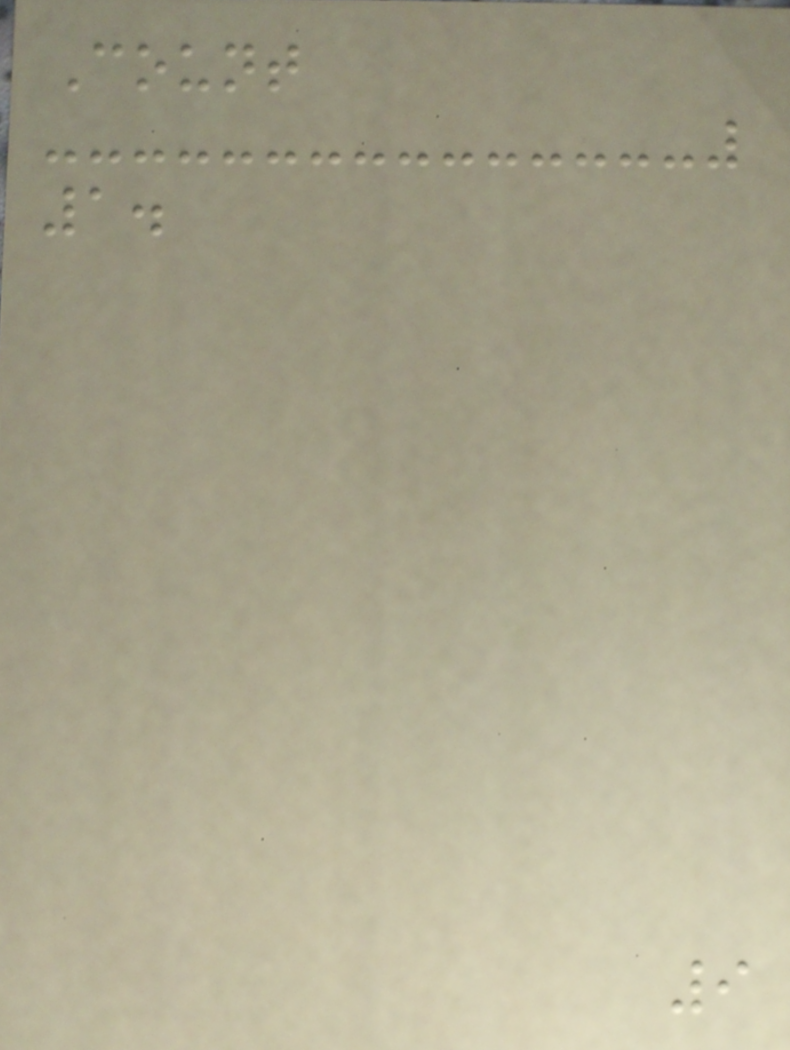Count
1.
9
